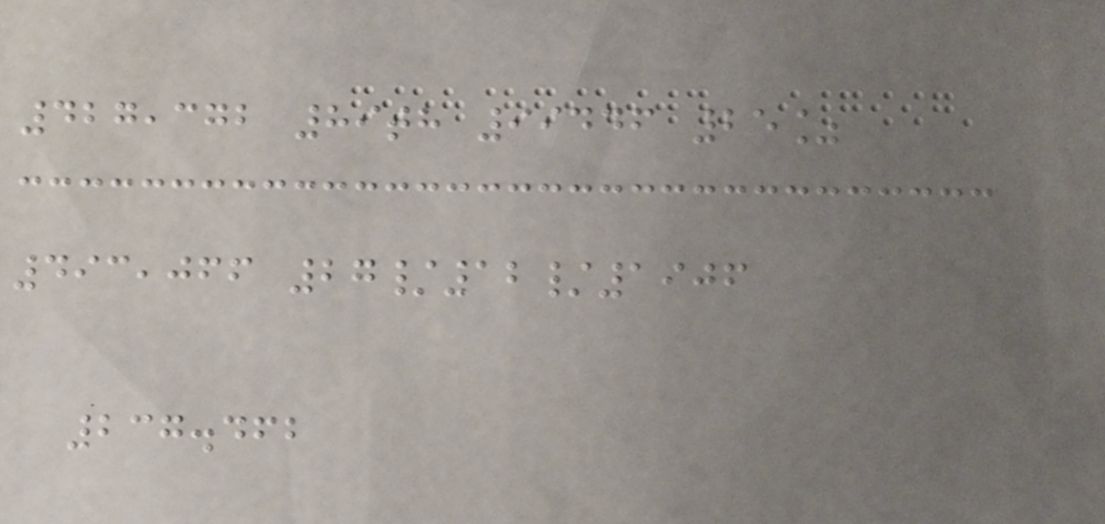427,372 89th 99446 25%
493,066 27/12/1906
237.462
